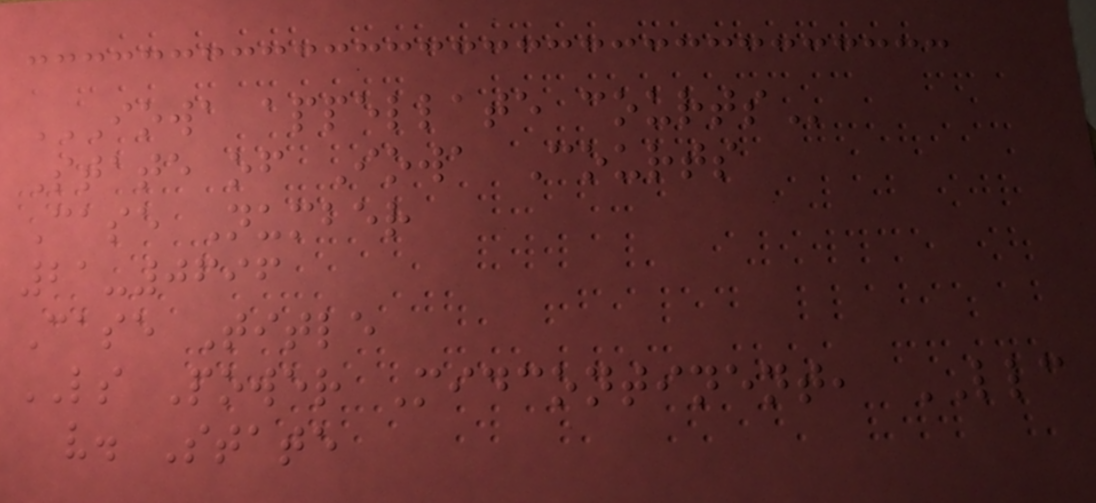IOWA APPELLATE COURTS
State of Iowa Courts
Case Number
21-0696
Case Title
LS Power Midcontinent, LLC
v. State
